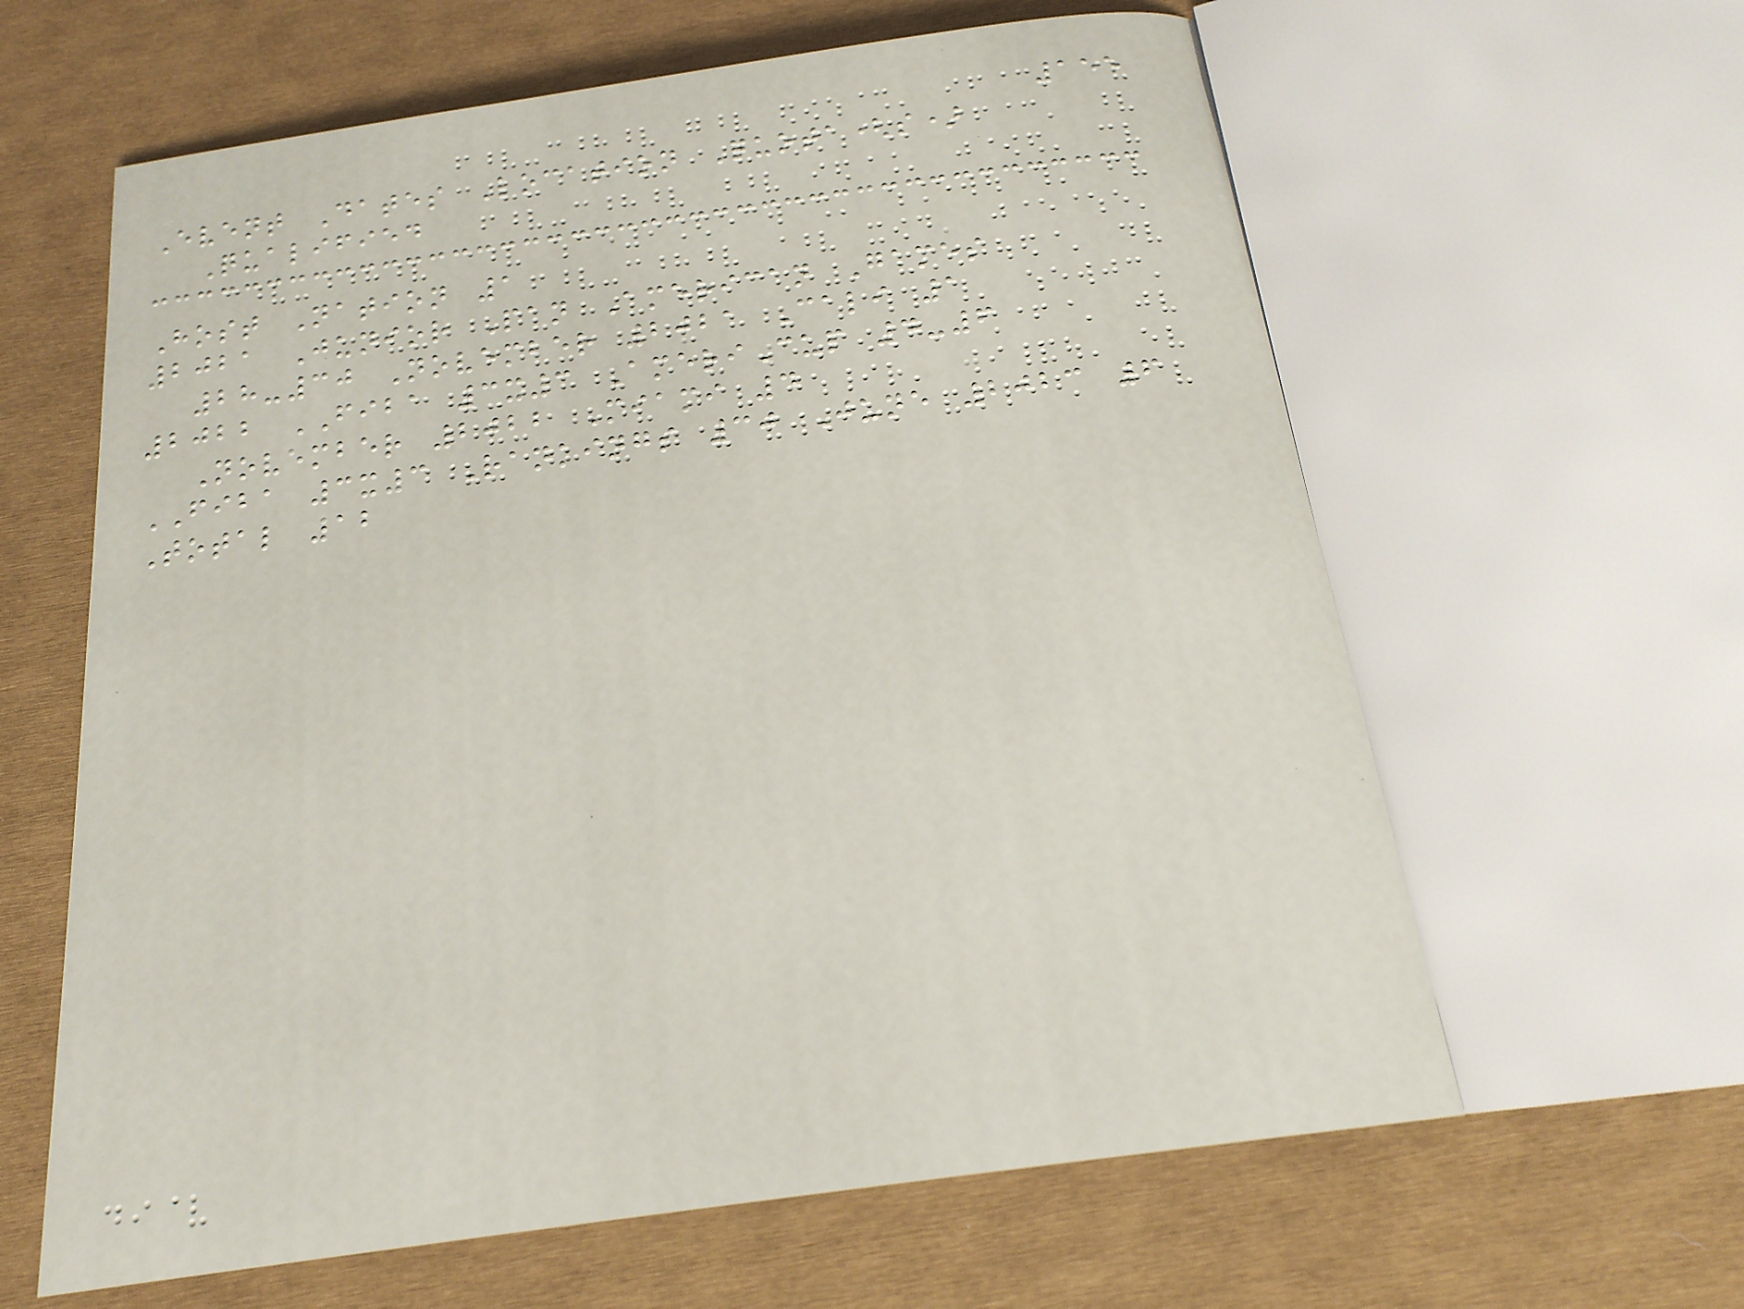155
Event Dates Location Quota(s)
Qualified
Host Nation 1
2021 Junior Pan American Games
28-30 November 2021 Cali 1
2022 FIBA 3x3 AmeriCup 4-6
November 2022 Miami 4
FIBA 3x3 Rankings 30 June 2023 6
Total 12
